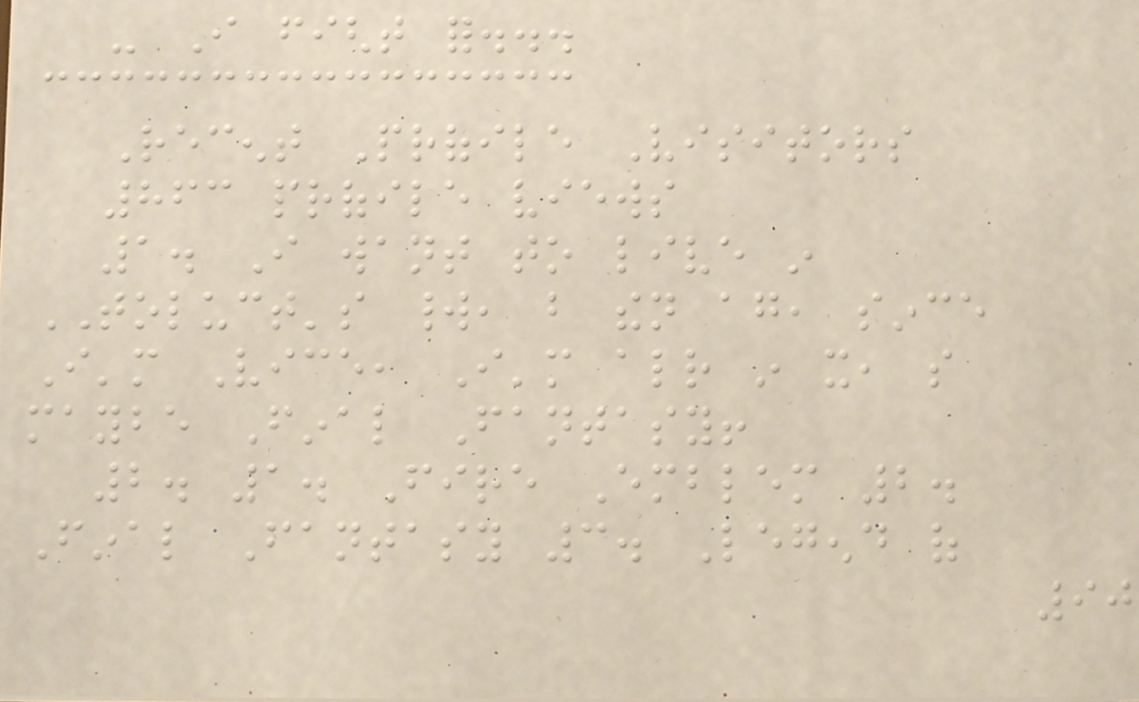- I fight for...
Recent Profile Visitors
863 profile views
1. I want to live in
TOLUCT's world, but then again, since
I'm Vice, I'm already in it, so
maybe Final Fantasy!
2. 1. Fire Emblem 2.
Final Fantasy 3. Legend of
90
